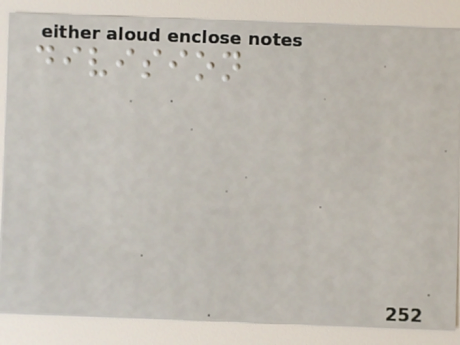division
